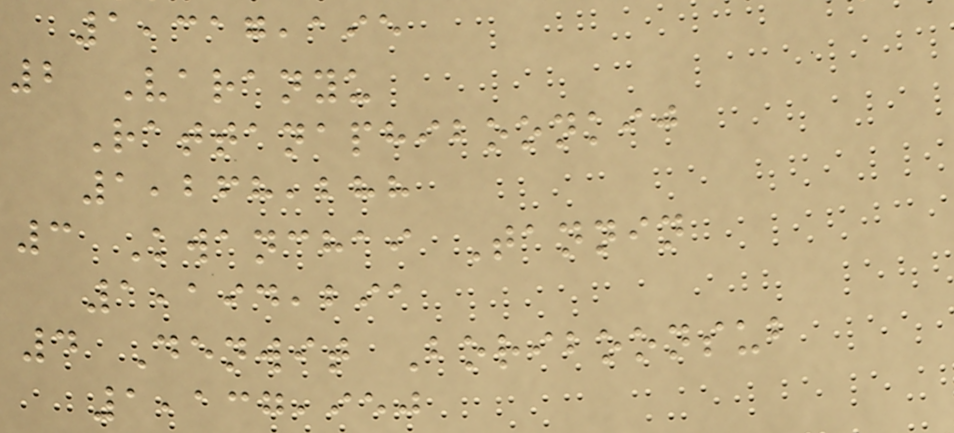1,317,195
2 Varanyu
Rattanaphiboonkij
1,268,288
3 Kwanchai Tannin
1,194,291
4 Denwit Boriboonsub
1,137,950
